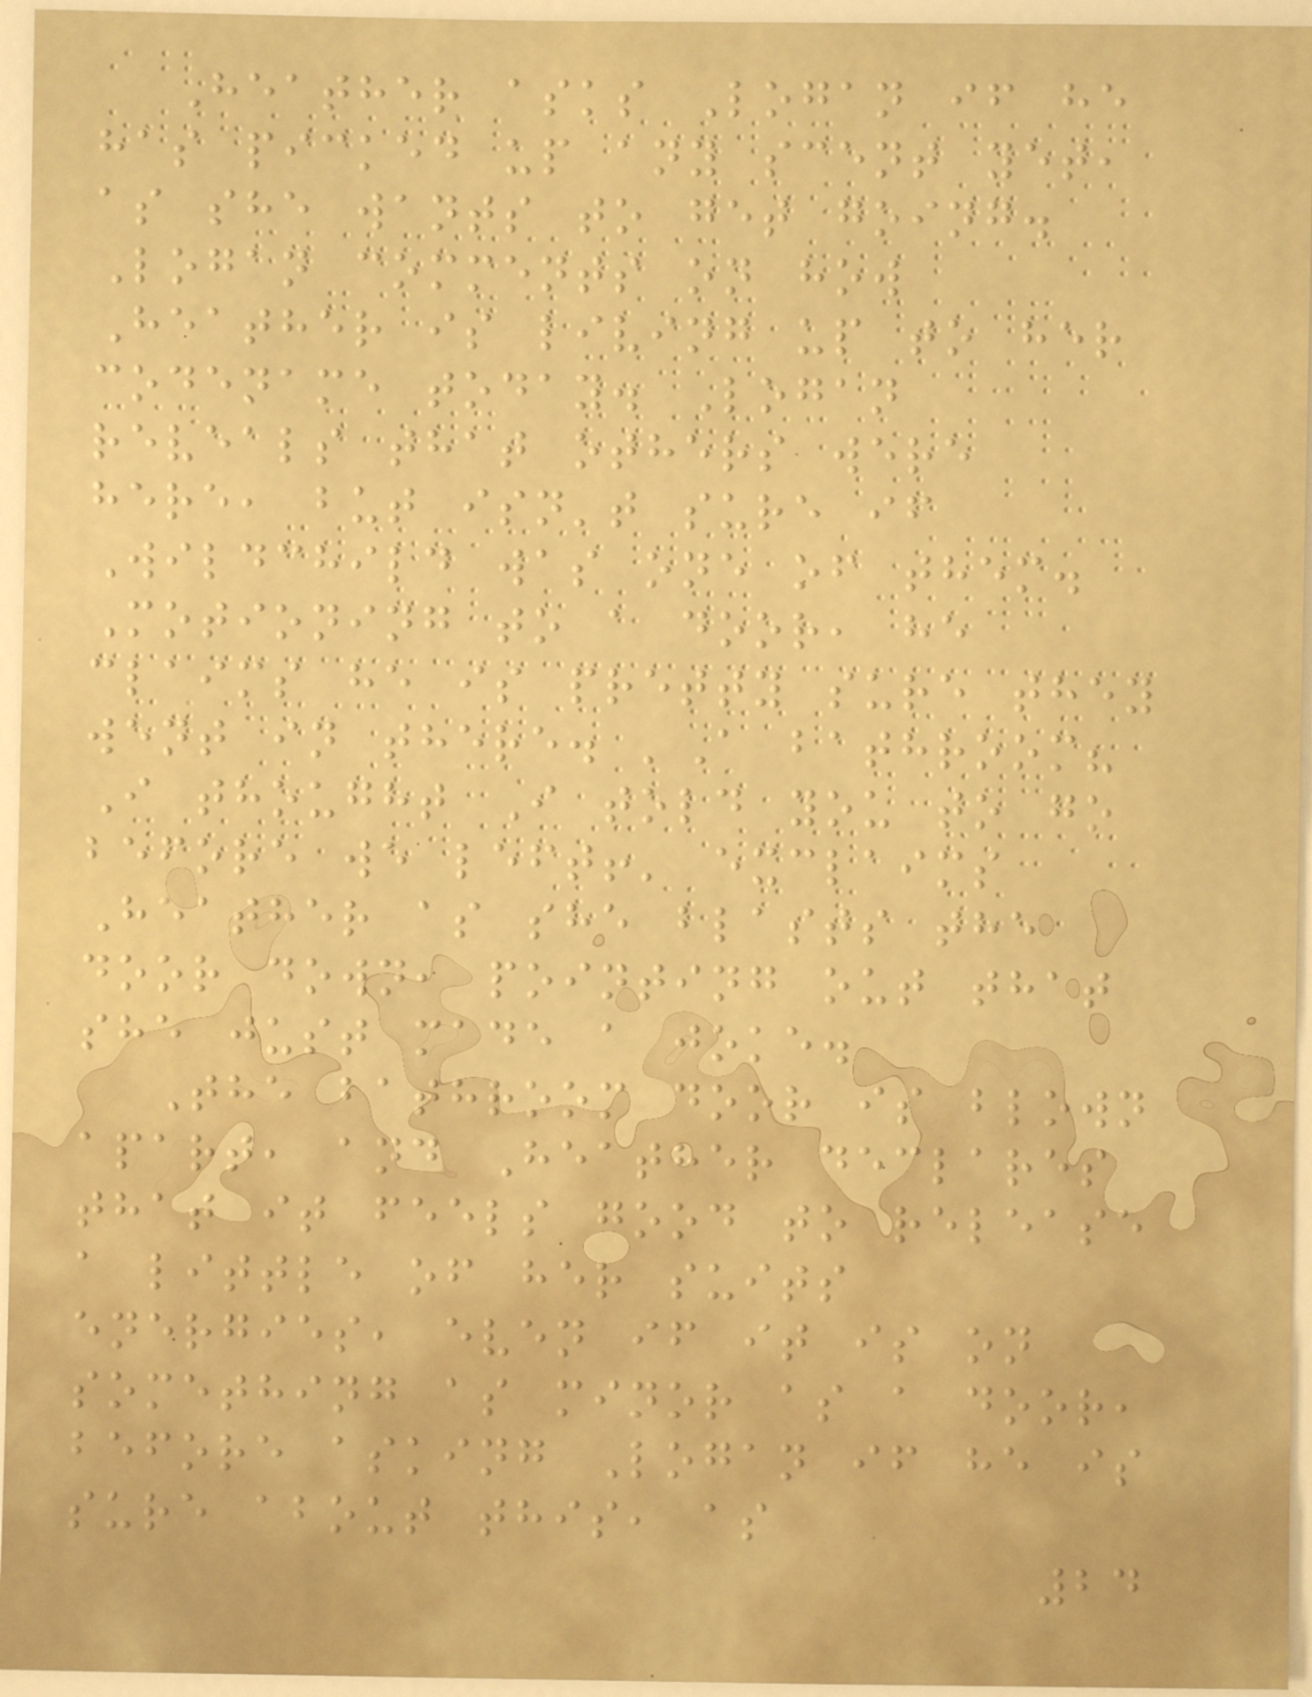Heather asks Logan if he
has picked up any scent yet,
as she wants to get going.
Logan comments on how
Heather is living up to her
codename today. Logan
reveals that others were
here, but isn't sure if
Wildchild was one of them.
Motioning to a door, he
claims he is pretty sure they
went in there. 'A bathroom?
I thought I told you to go
before we left!' exclaims
Heather as she blasts the
door down, pointing out that
she just made a joke.
The bathroom door is blown
apart, and Heather declares
that it feels good to release
a little of her suits
energies, even if it is on
something as minor as a door,
before asking Logan if he is
sure about this, as
24
